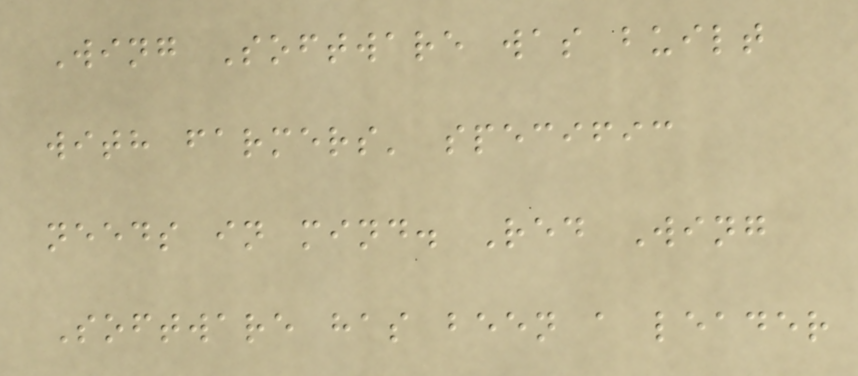Wing Software was built
with farmers' specific
needs in mind. Red Wing
Software has been a leader
